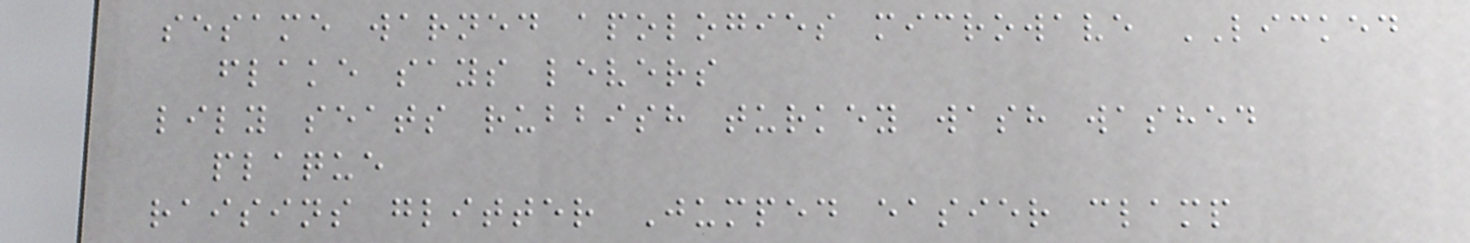sesame warned apologies microwave LICKED
flake says levers
lily seats rubbish turkey wash washed
plaque
raisins glitter Jumped easier clamp
